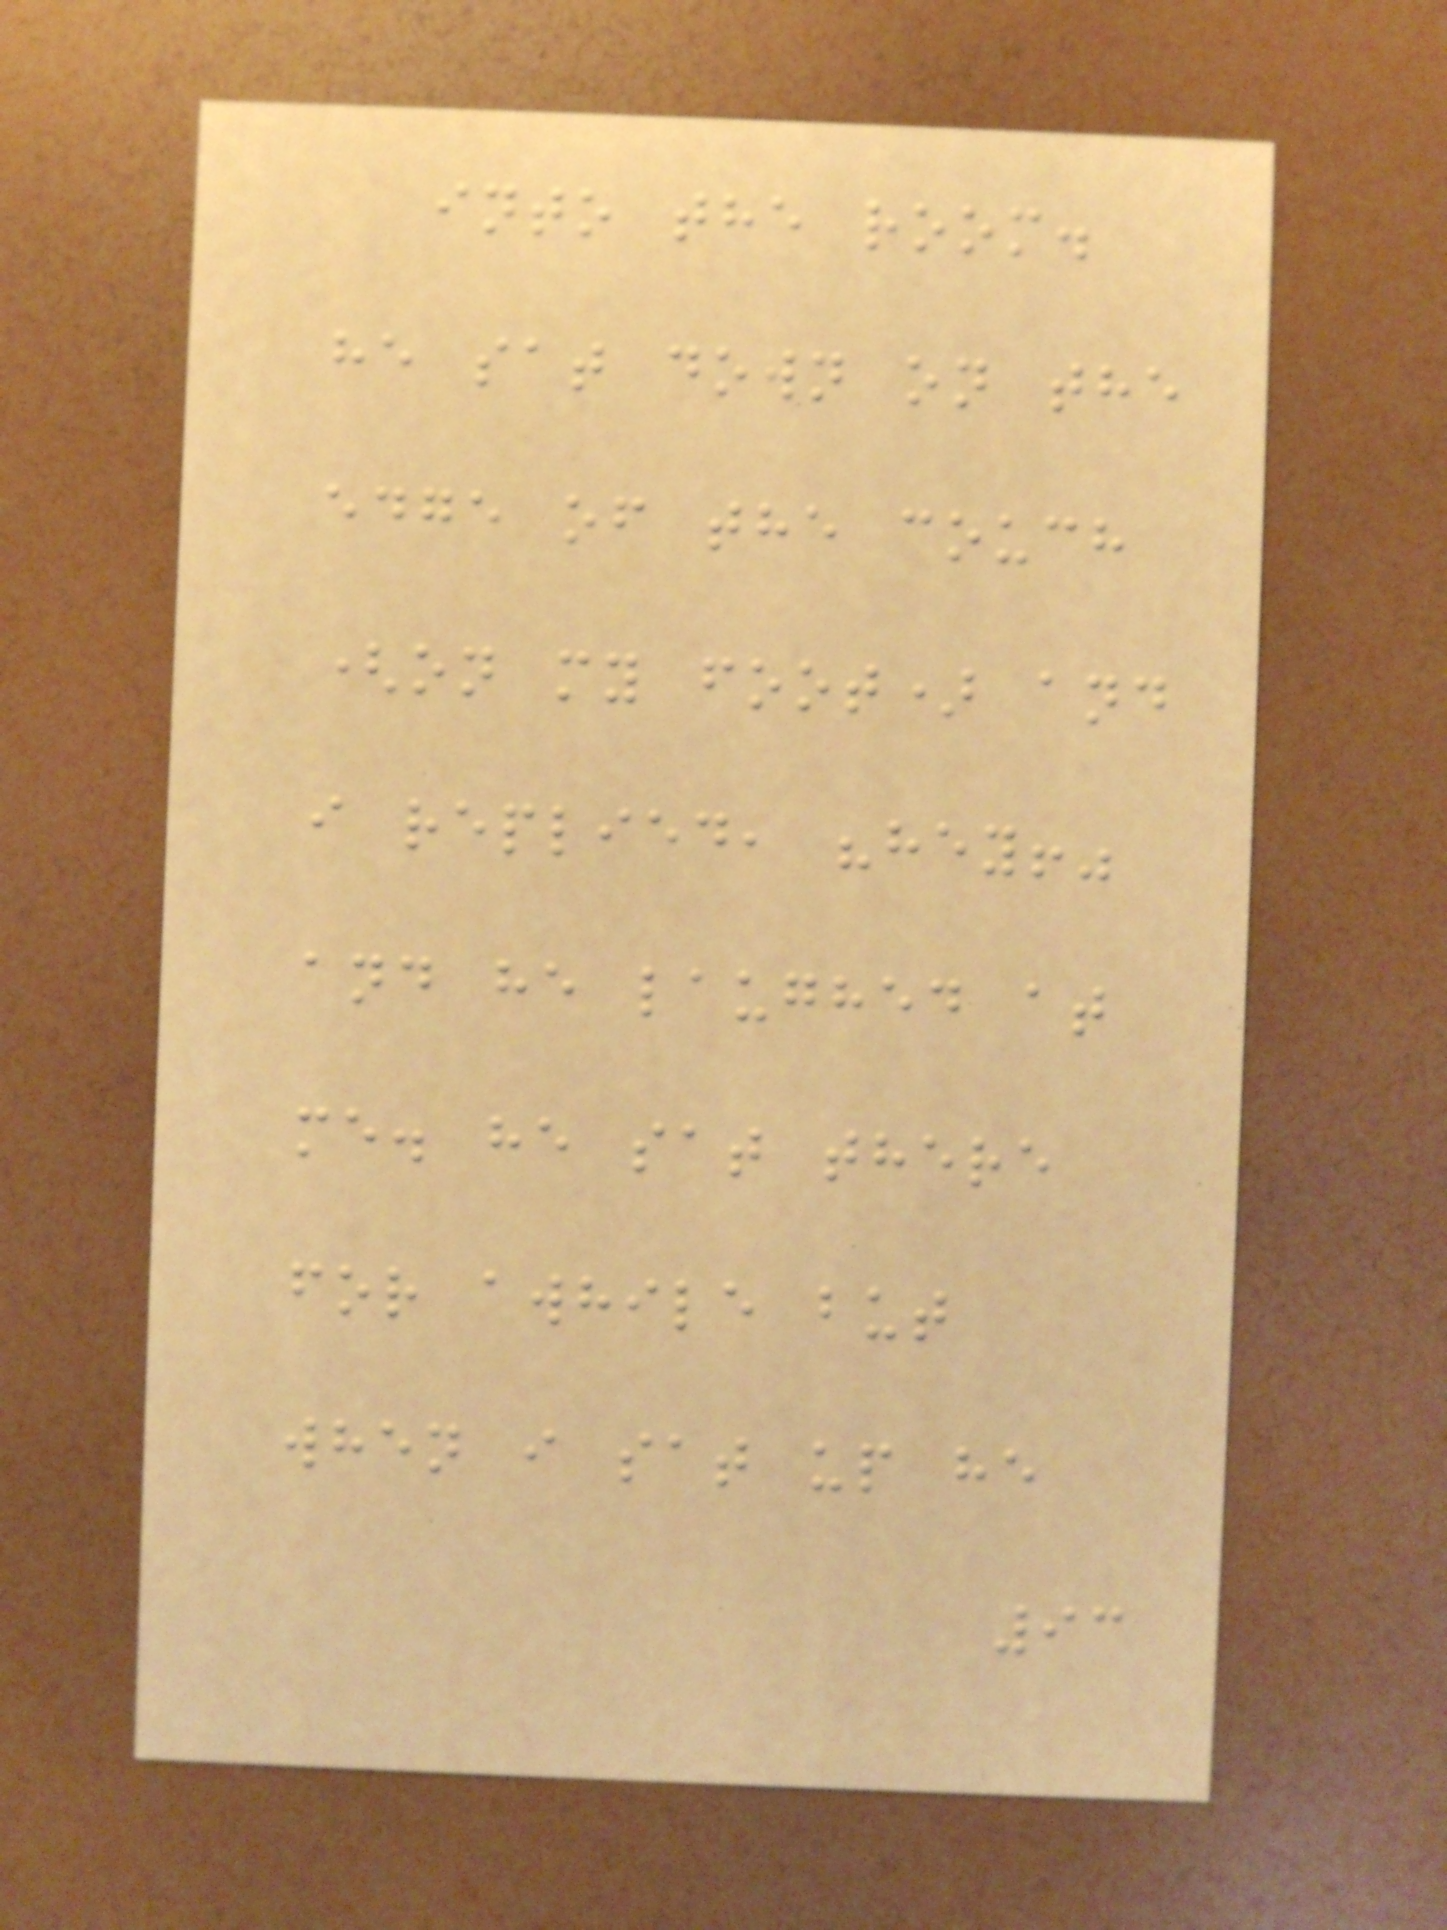into the room.
he sat down on the
edge of the couch
(on my foot) and
i replied, "hey!"
and he laughed at
me. he sat there
for awhile but
when i sat up he
93
